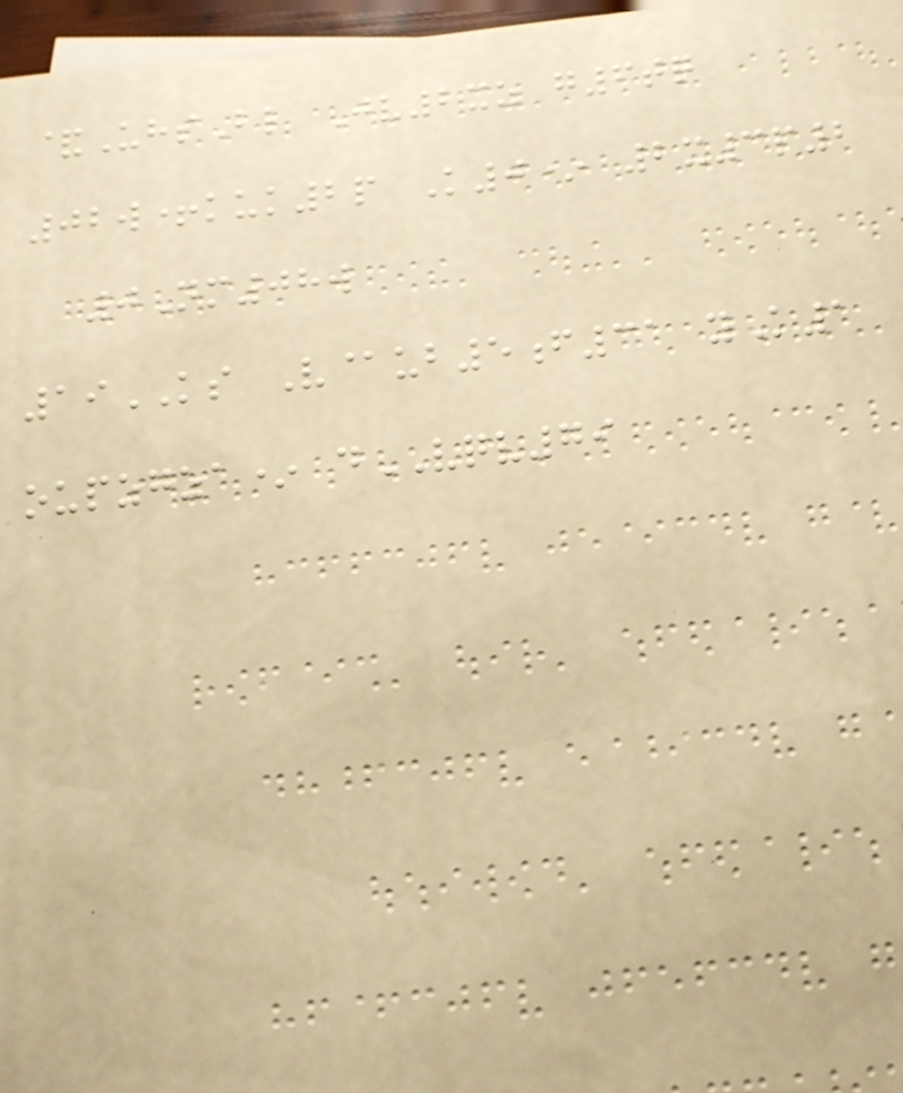&UhsBl Jv2xz g6tq
02w+kuk2p K0* 2x3p2
0Nm08w
19KS V@ub5f31 yK1
oupzgza* dVQV79
